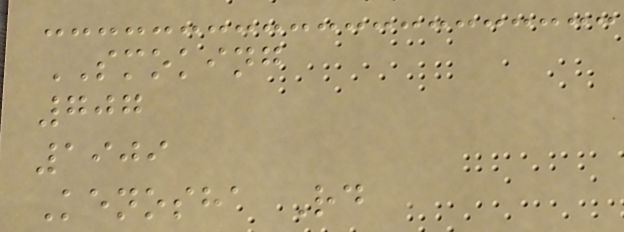SMOKING
707
1909
Kenosha Rd
